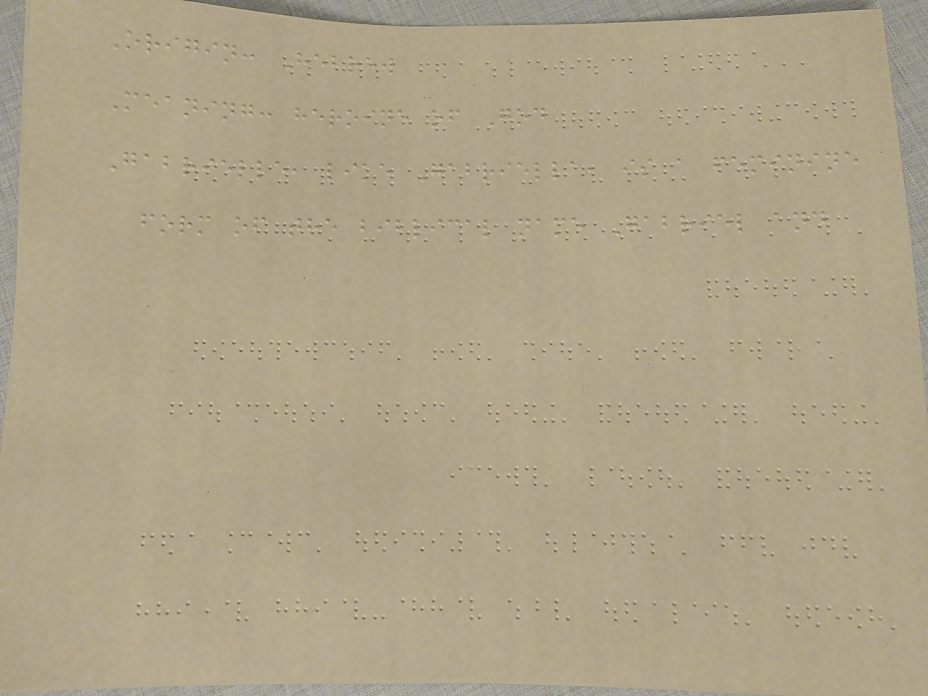Origin: Hebrew
Meaning: heroine of God
Gabrielle, like Gabriella, is a feminine
form of the biblical name Gabriel and
